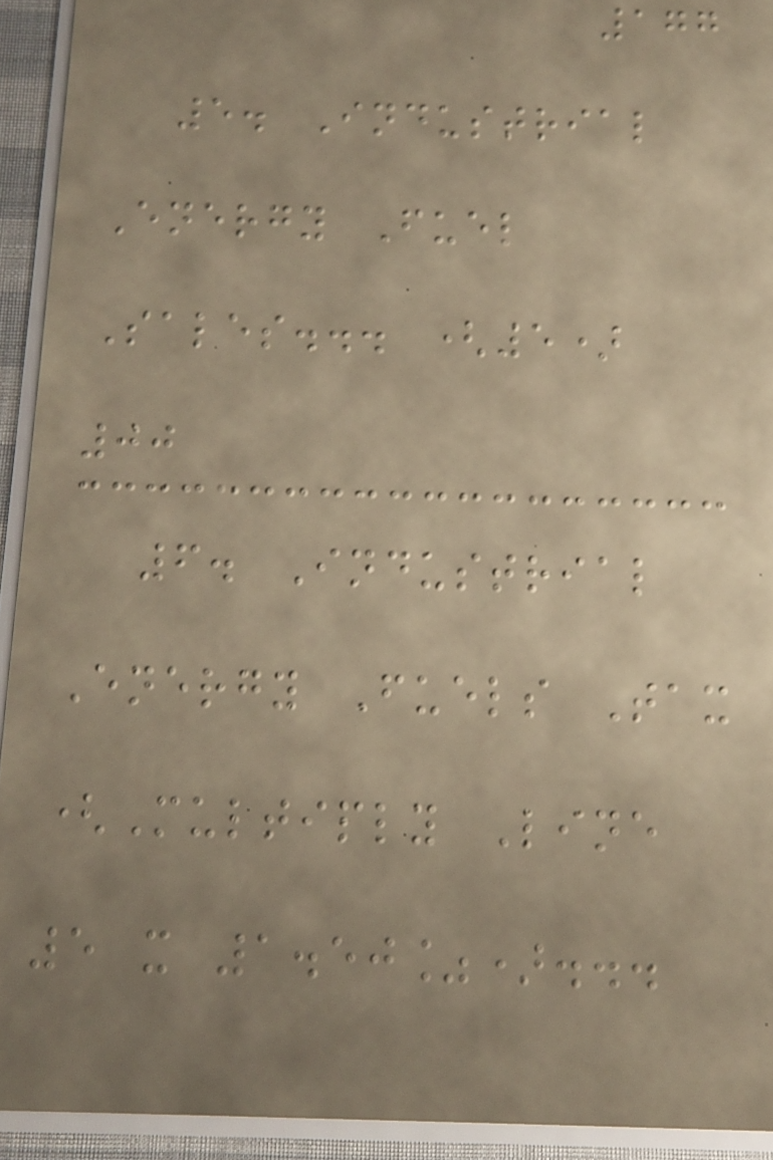177
5. Industrial
Energy Fuel
Sales... (5)
00
6. Industrial
Energy Fuels Tax
(Multiply Line
5 x 1.50%)...
